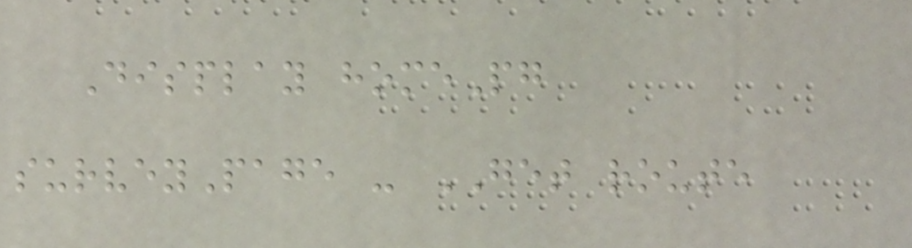Display homePg
surveyPage - GET route
